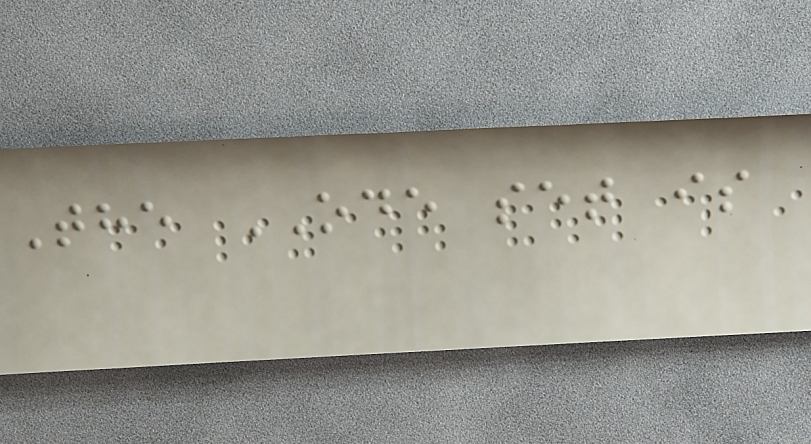The ODE set is
